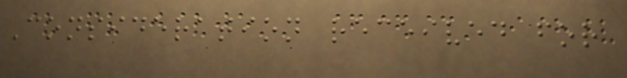Consideration received for
